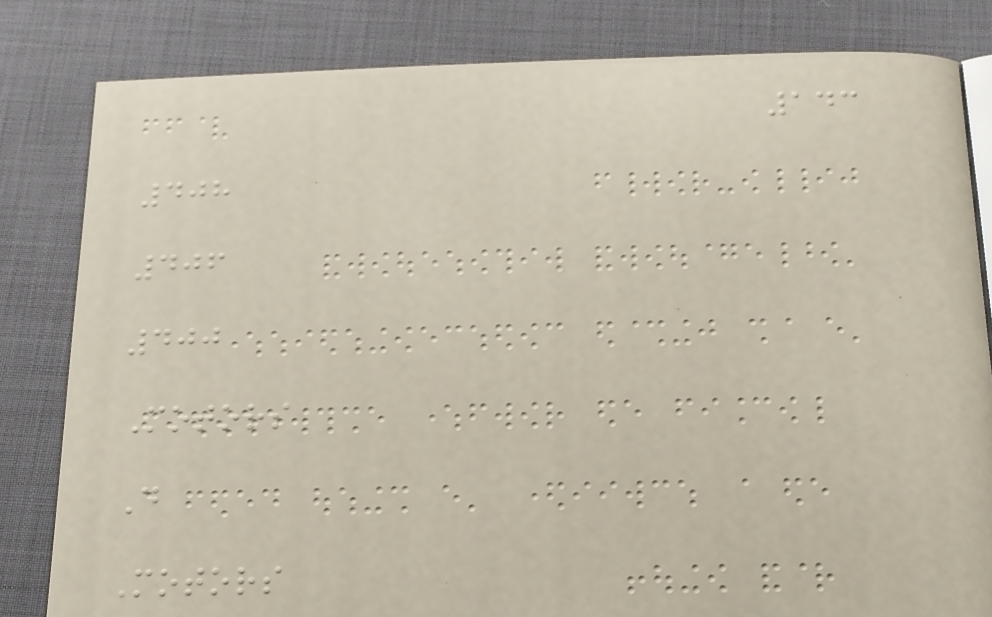143
408
406
400
Motors
D
Motors
